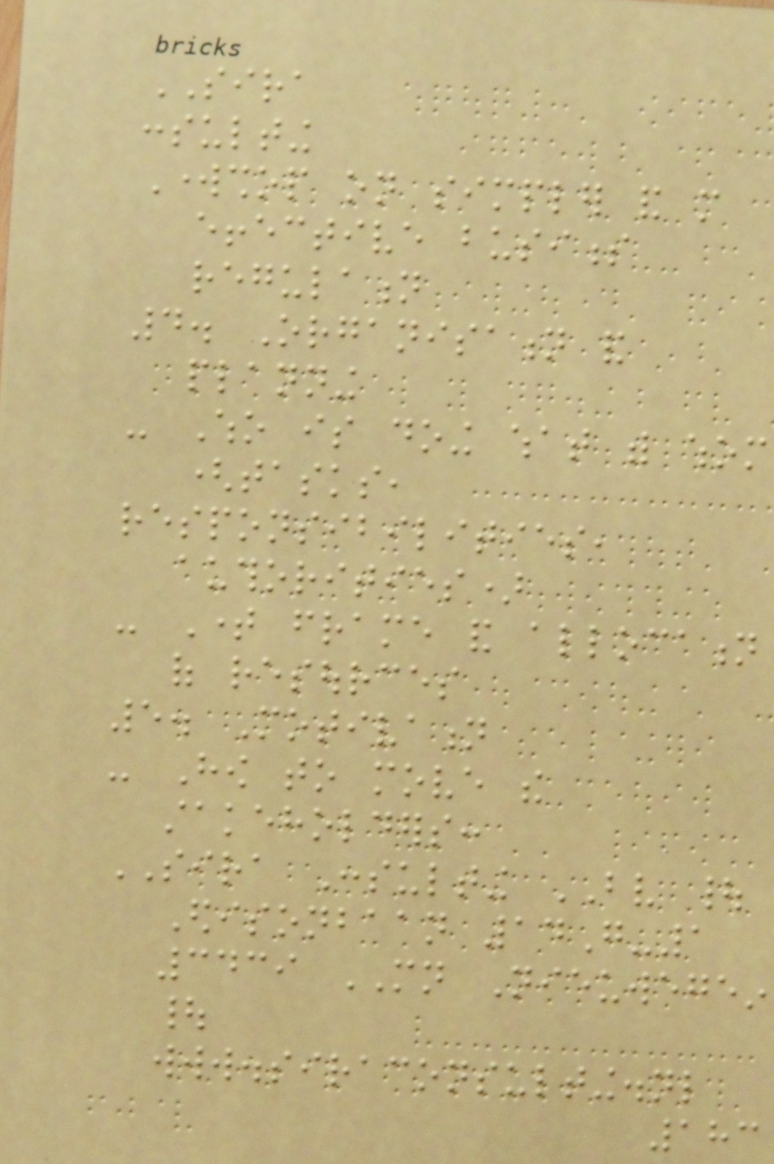SIRA
consulting
Workshop on simpler and more
effective business
regulation
4. Organisation and
planning
- Who is doing what with whom
(tasks,
responsibilities,
authorities)
- Time frame and allocation
of resources
5. Motivation
- How to move the
stakeholders:
SIRA Consulting BV |
Edisonbaan 14G-1
3439 MN Nieuwegein
|
www.siraconsulting.nl
183
